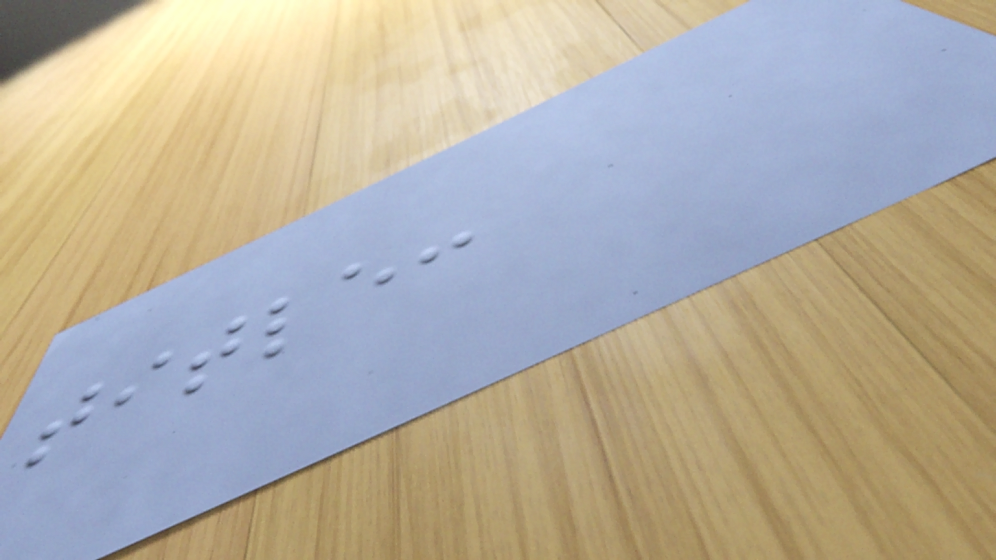title:
